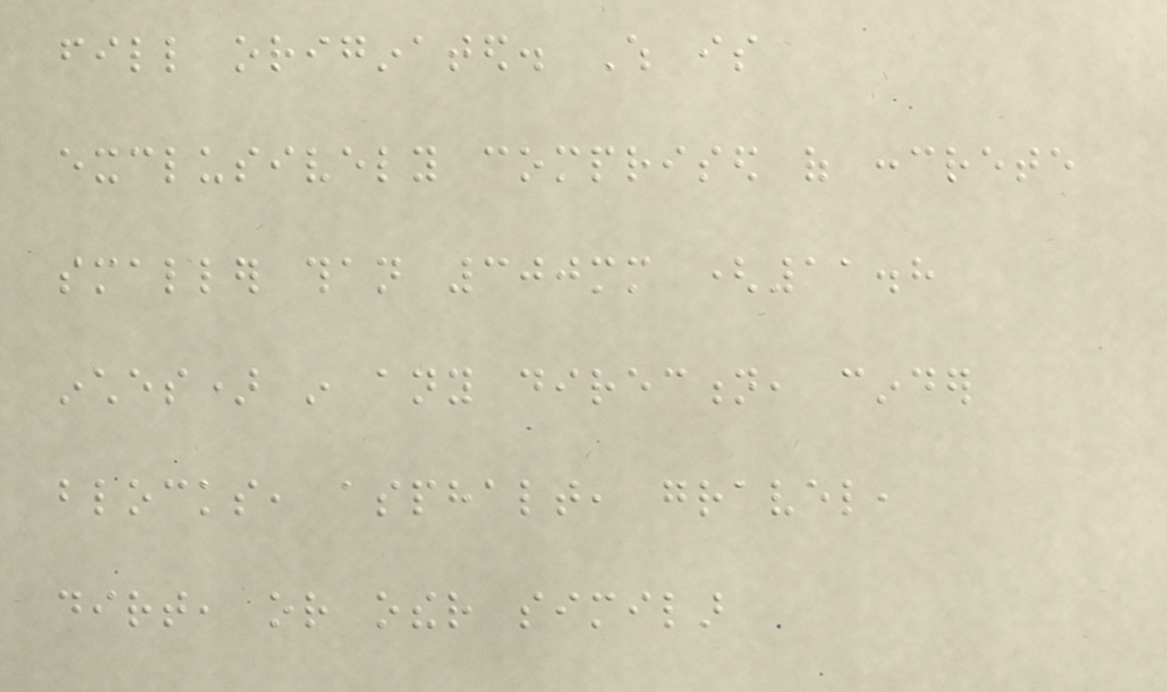fill originated. Which is
exclusively comprised of concrete
smaller than 300mm (11.8
inches) in any direction, cinder
blocks, asphalt, gravel,
dirt, or other similar
